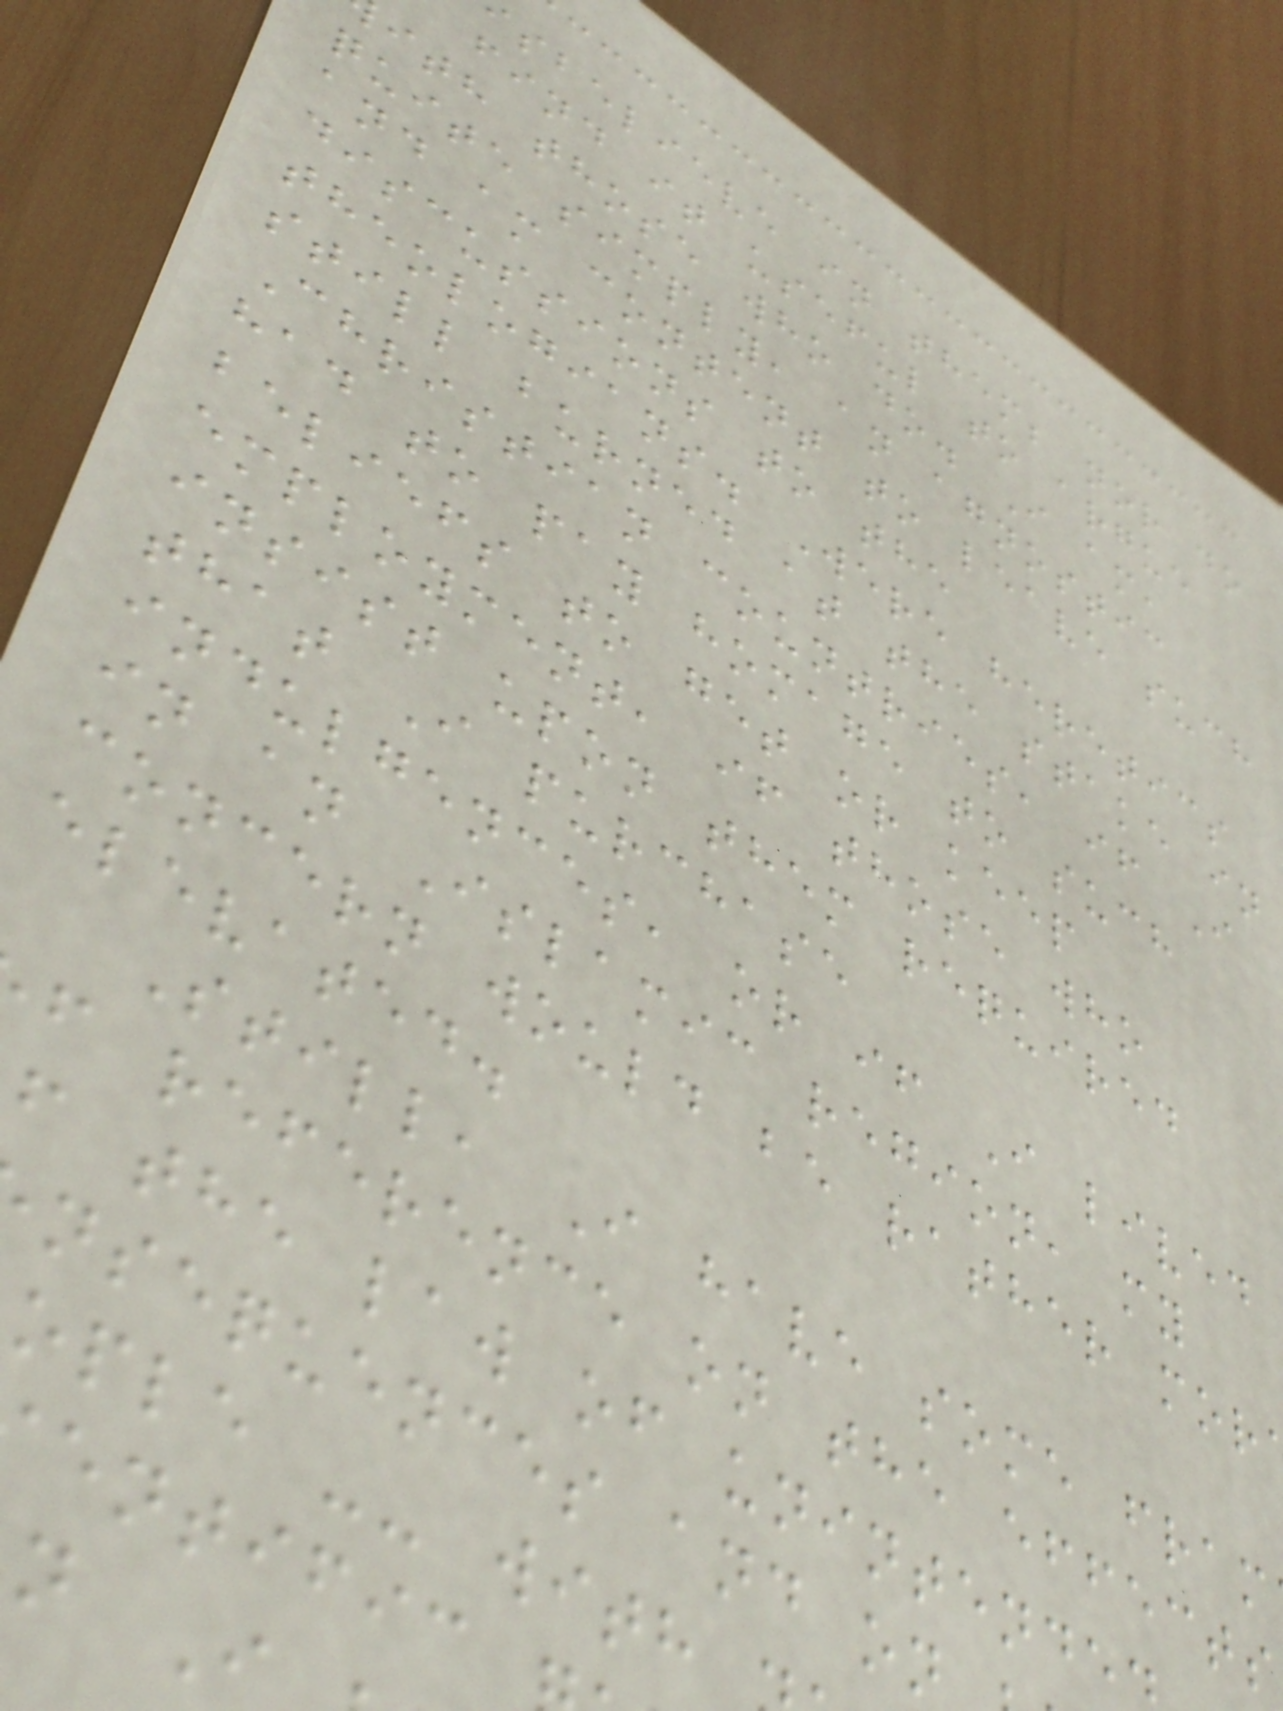sbelieve in them; nor do
find it useful to argue
ith those who do. I am,
quite simply, an agnostic
and am content to leave such
discussions to the
theologians. Were heretics
still burned at the stake in
Christian countries, if I
had to pay homage to such
beliefs to get or keep
employment, if those who
insist upon them required
that I purchase
indulgences, or if I lived
in an Islamic region, my
concern would be rather mor
elevated.
Still, I have some fram
f reference on the effects
f the law of unintende
nsequences and on
ople -- with
entific
